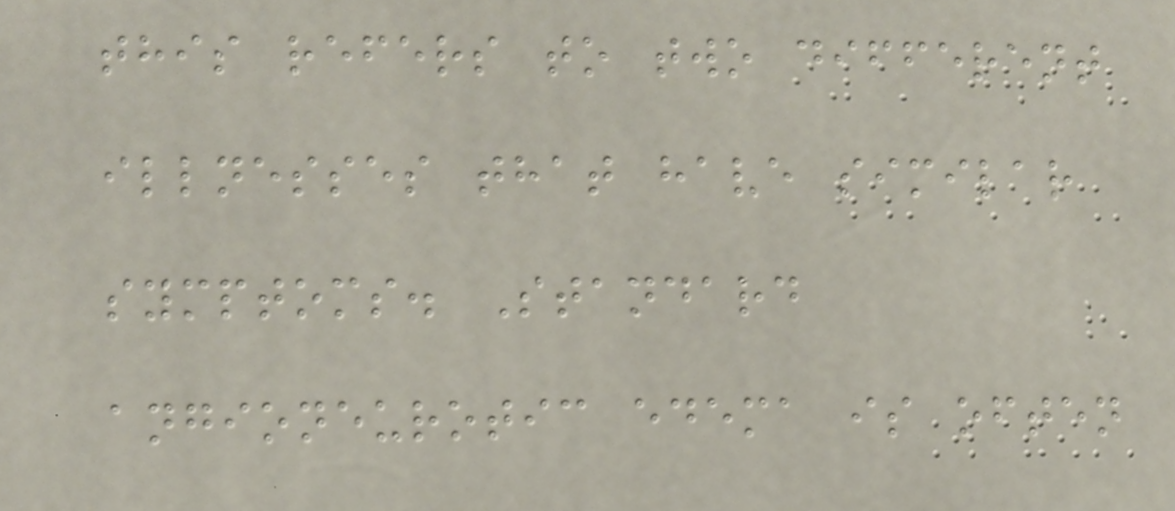this refers to two different
illnesses that have similar
symptoms. Standard
angioneurotic edema is often
